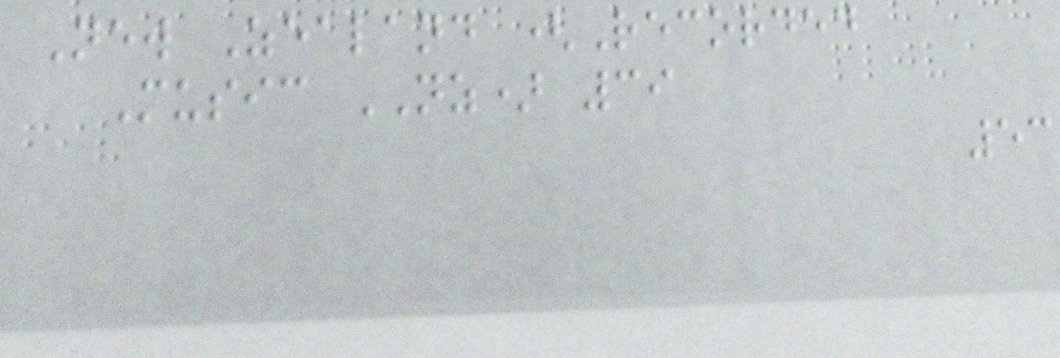New Zealand (Recorded
Music NZ) 39
53
